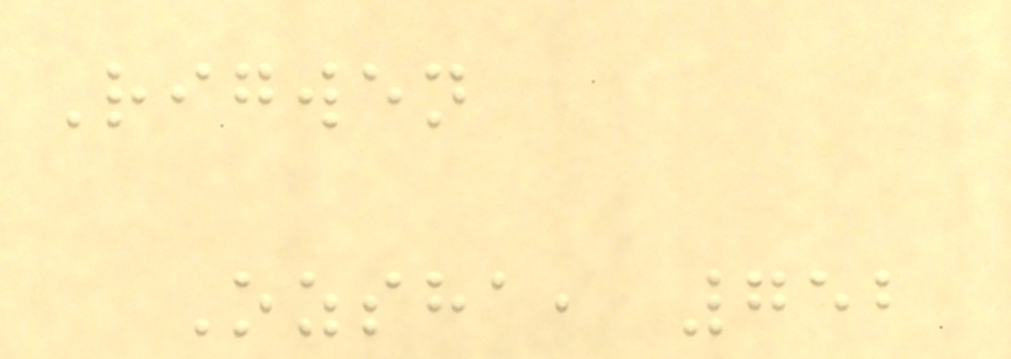Rigwen
Ozsha, 752
